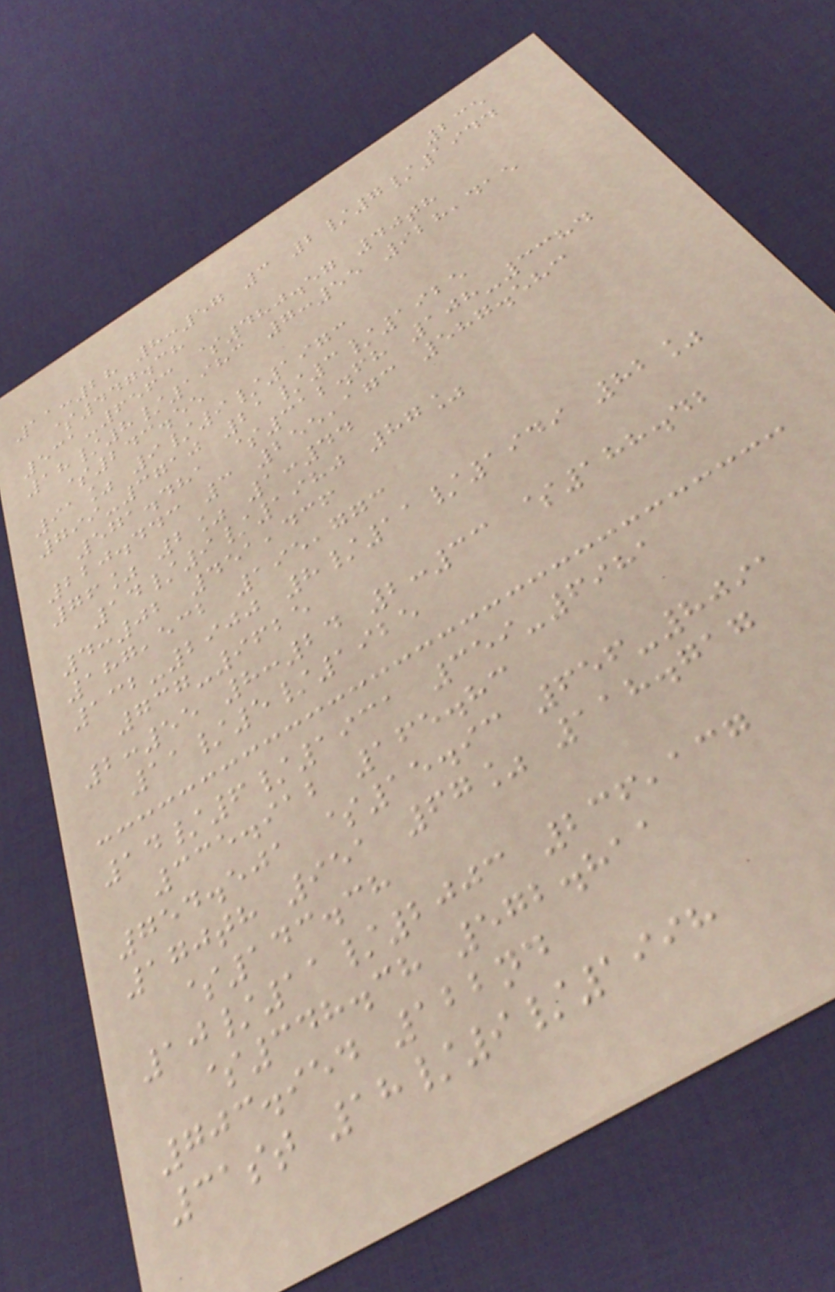235
11:28 8:57 3 2/7/1944
$447.38
531-6563 $480.57 40th
18/8/1983 7:55 928,415
$243.55
91% 9/9/1973
799-3710 21/3/1925
571.481 $312.68 108-3384
220.443 3 255,173 587.583
76% 2% 1:44
14/9/1980 87%
4:02 451,436
187,532 195,773
132-2900 8/11/1949 82%
737-9625
2:55 8:24 2:33 $188.42
11/5/1925
14/6/1931 359-6981
335.912 165.83
754.501 $15.93 656-8091
170th 951 67% 118.717
$143.38
10/11/2003 236,137
$348.38 572.811
703.954 122nd
31st 18/9/1998
